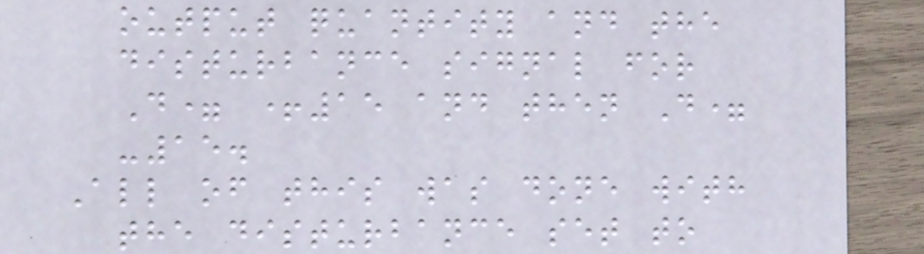output quantity and the
disturbance signal for
D= +15 and then D=
-15.
All of this was done with
the disturbance set to
